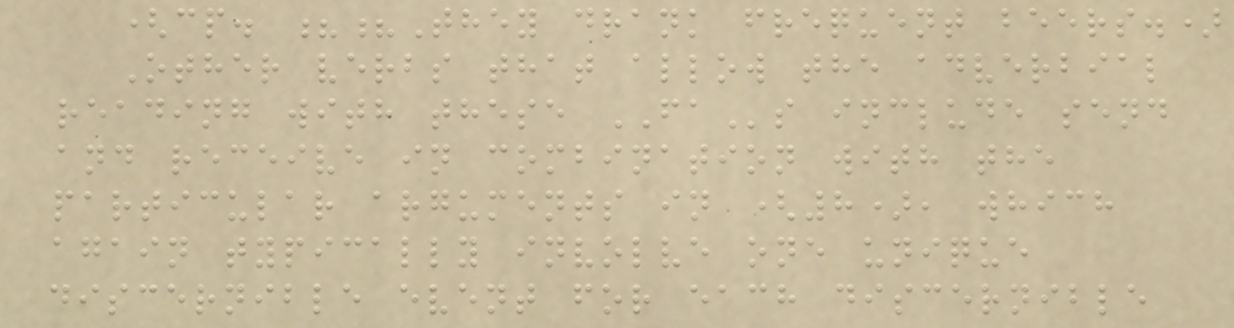(cp. ??They drank frequent beers.)
Other verbs that allow the adverbial
reading with these FAs include send
and receive in combination with the
particular arguments in (8), which
again typically involve one unique
discernible event for each discernible
